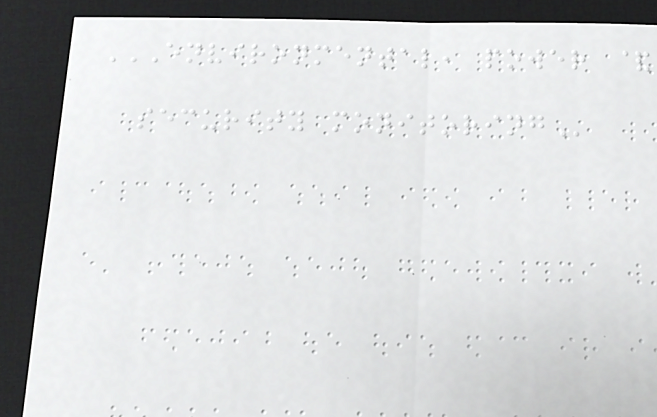ENVIRONMENTAL, POWER &
SECURITY MONITORING
